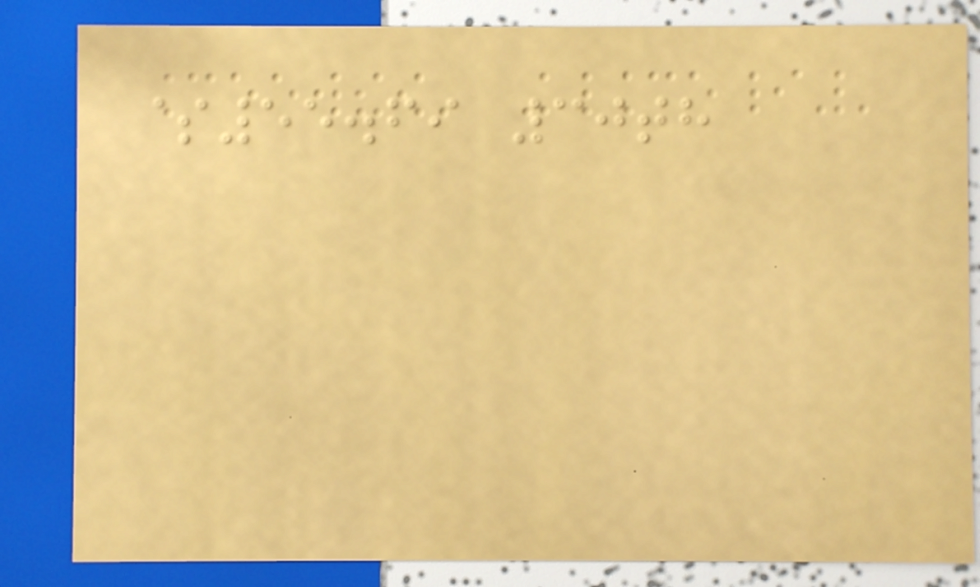$55.69 30th
